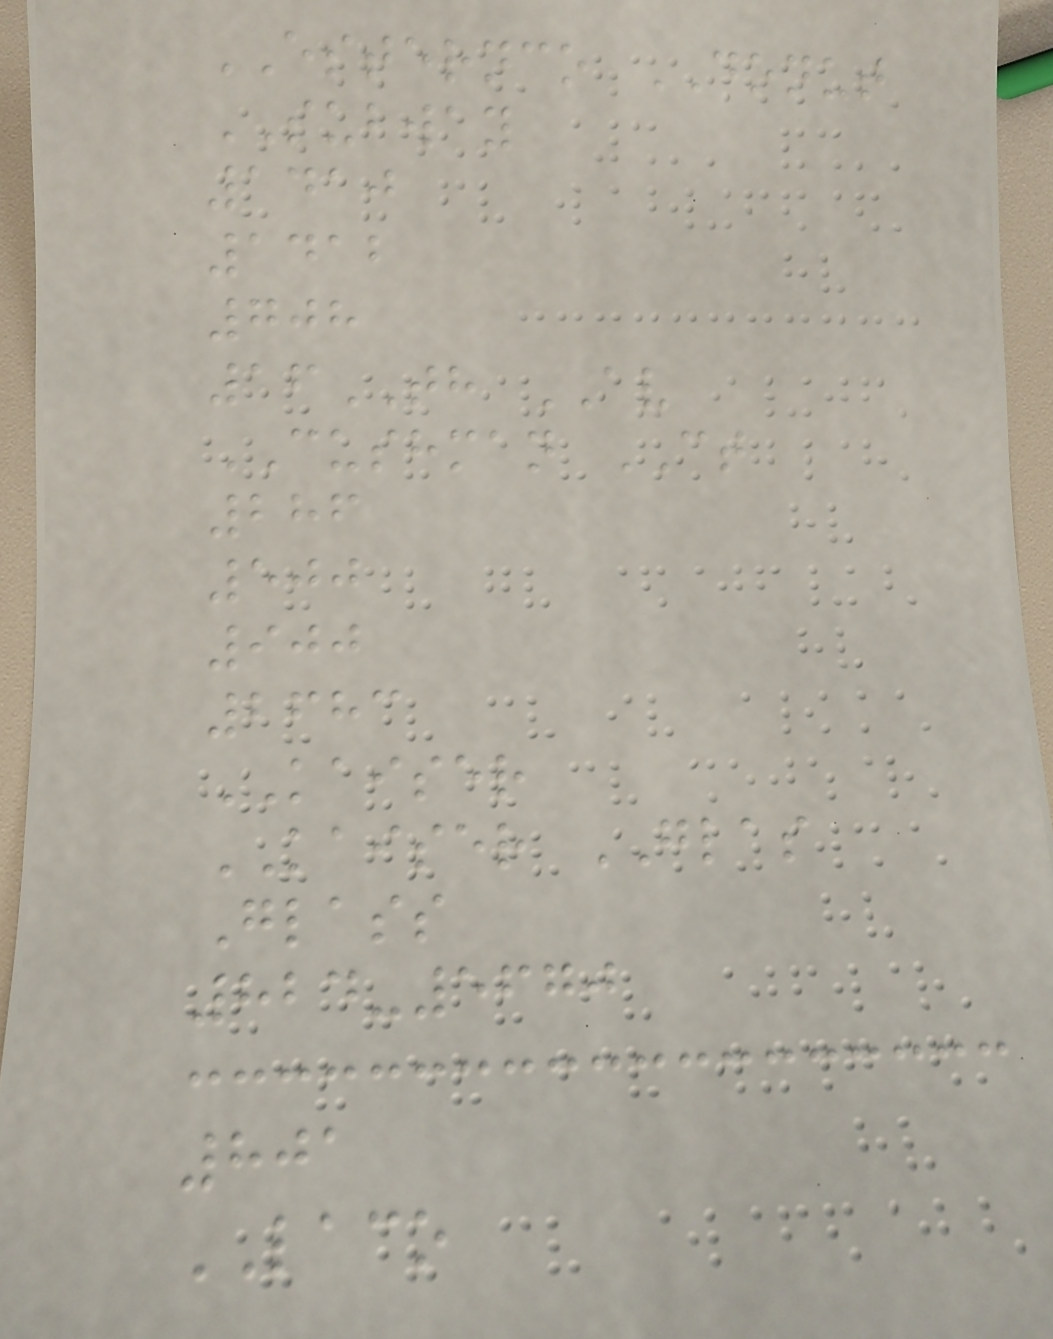ESTERNCO DONUT
SUBWAY
1410
1412
708
16TH AV
CUSHMAN CT
286
500
900
2683
KAISER
KAISER GLAS
Glass
824-5670
801
LACO
